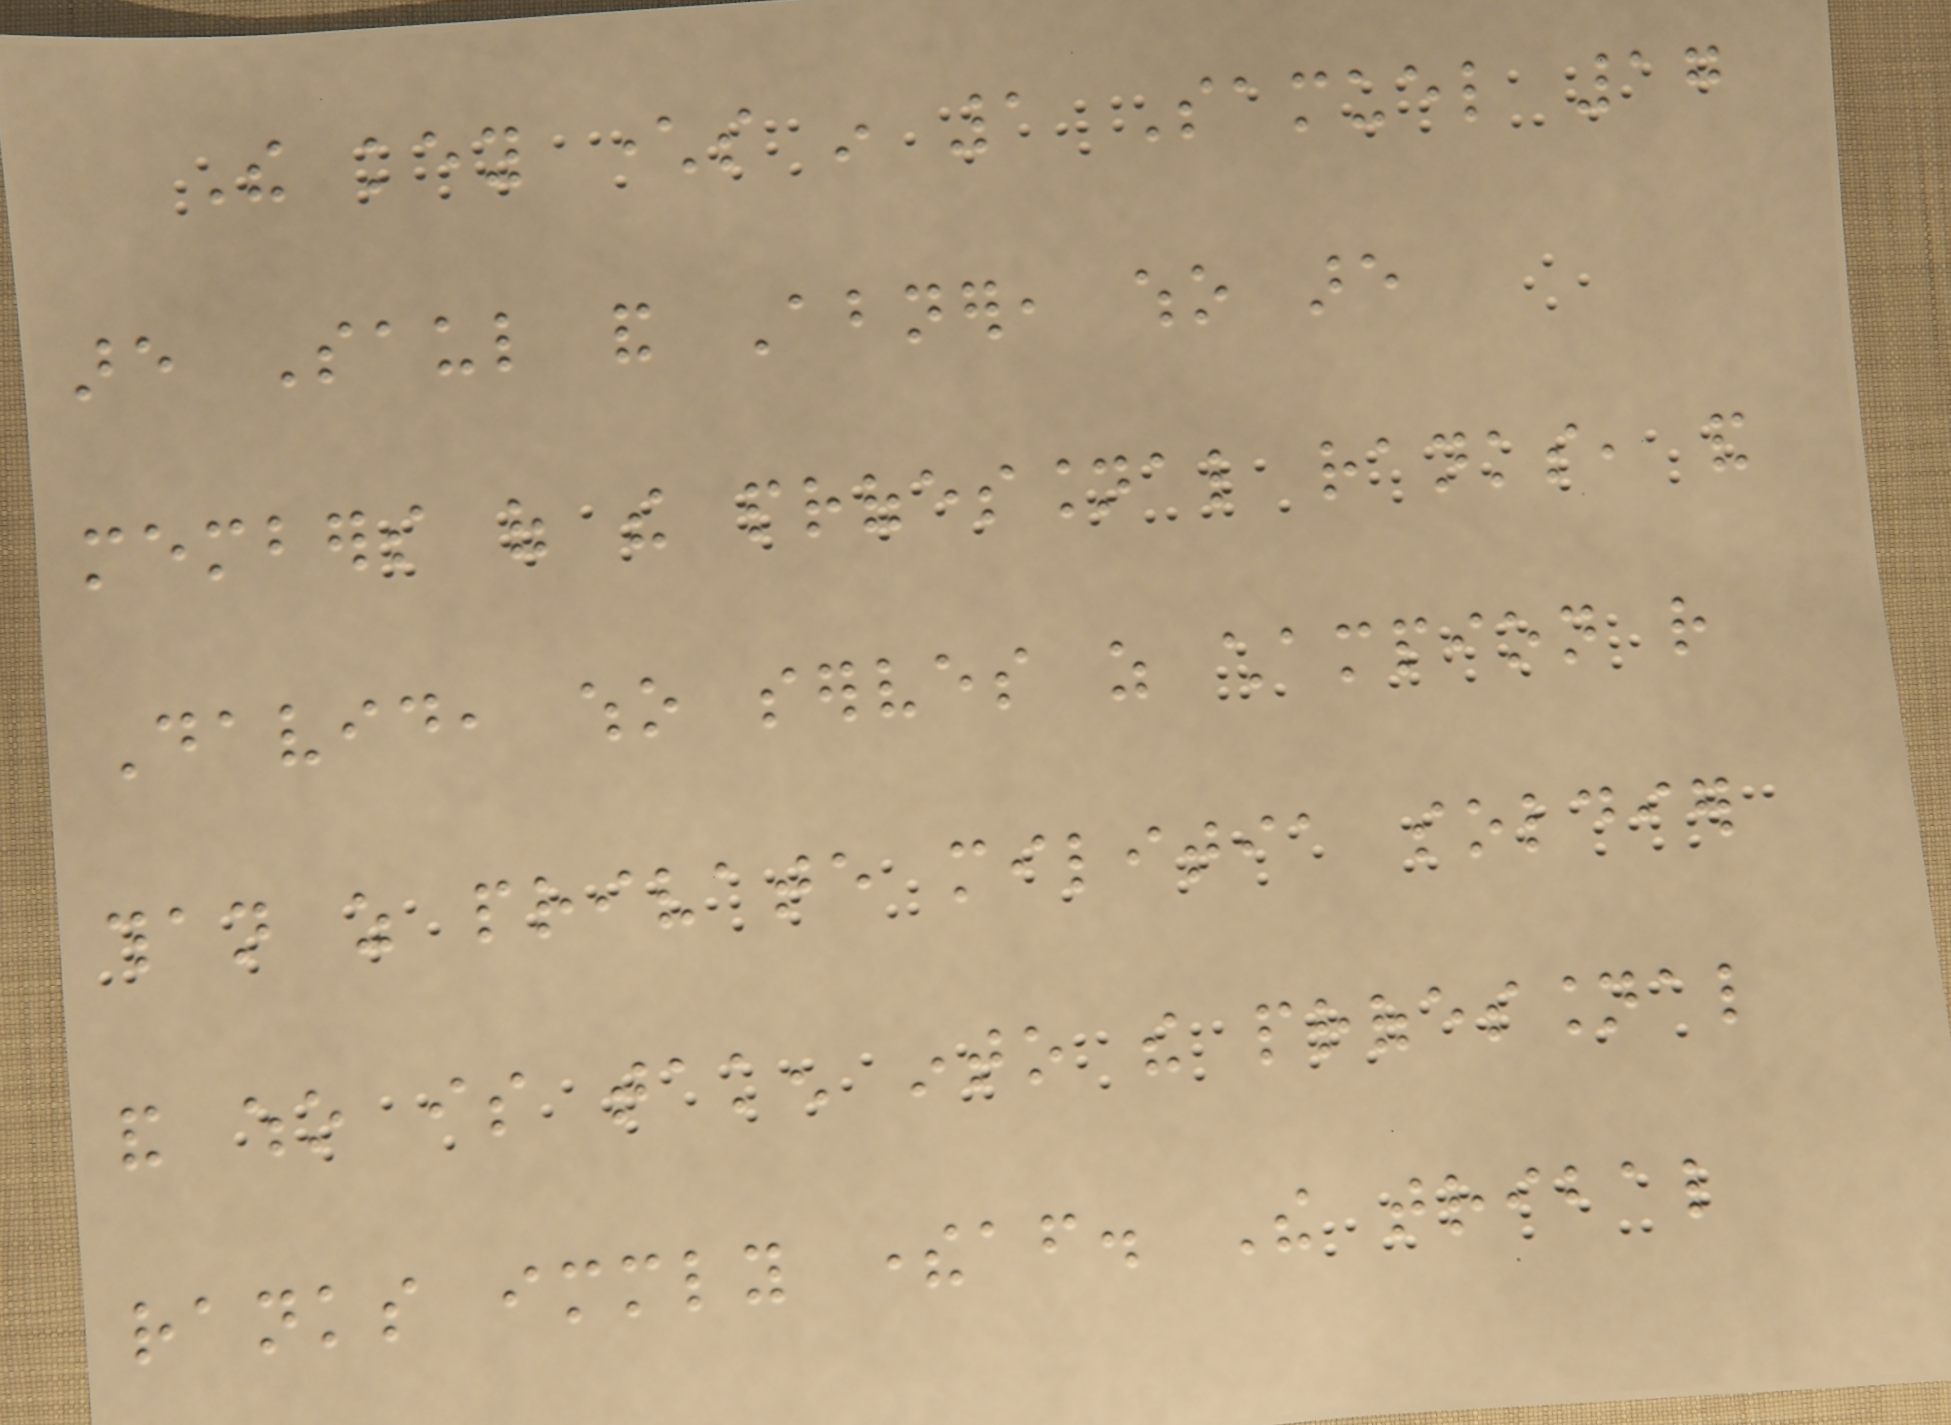The key characters in 1 Samuel 17
are Saul and Abner, who are
members of the professional ranks, and
David, who serves as champion rather
than as private militia soldier
and who is taken into the professional
ranks immediately thereafter. The tribal
